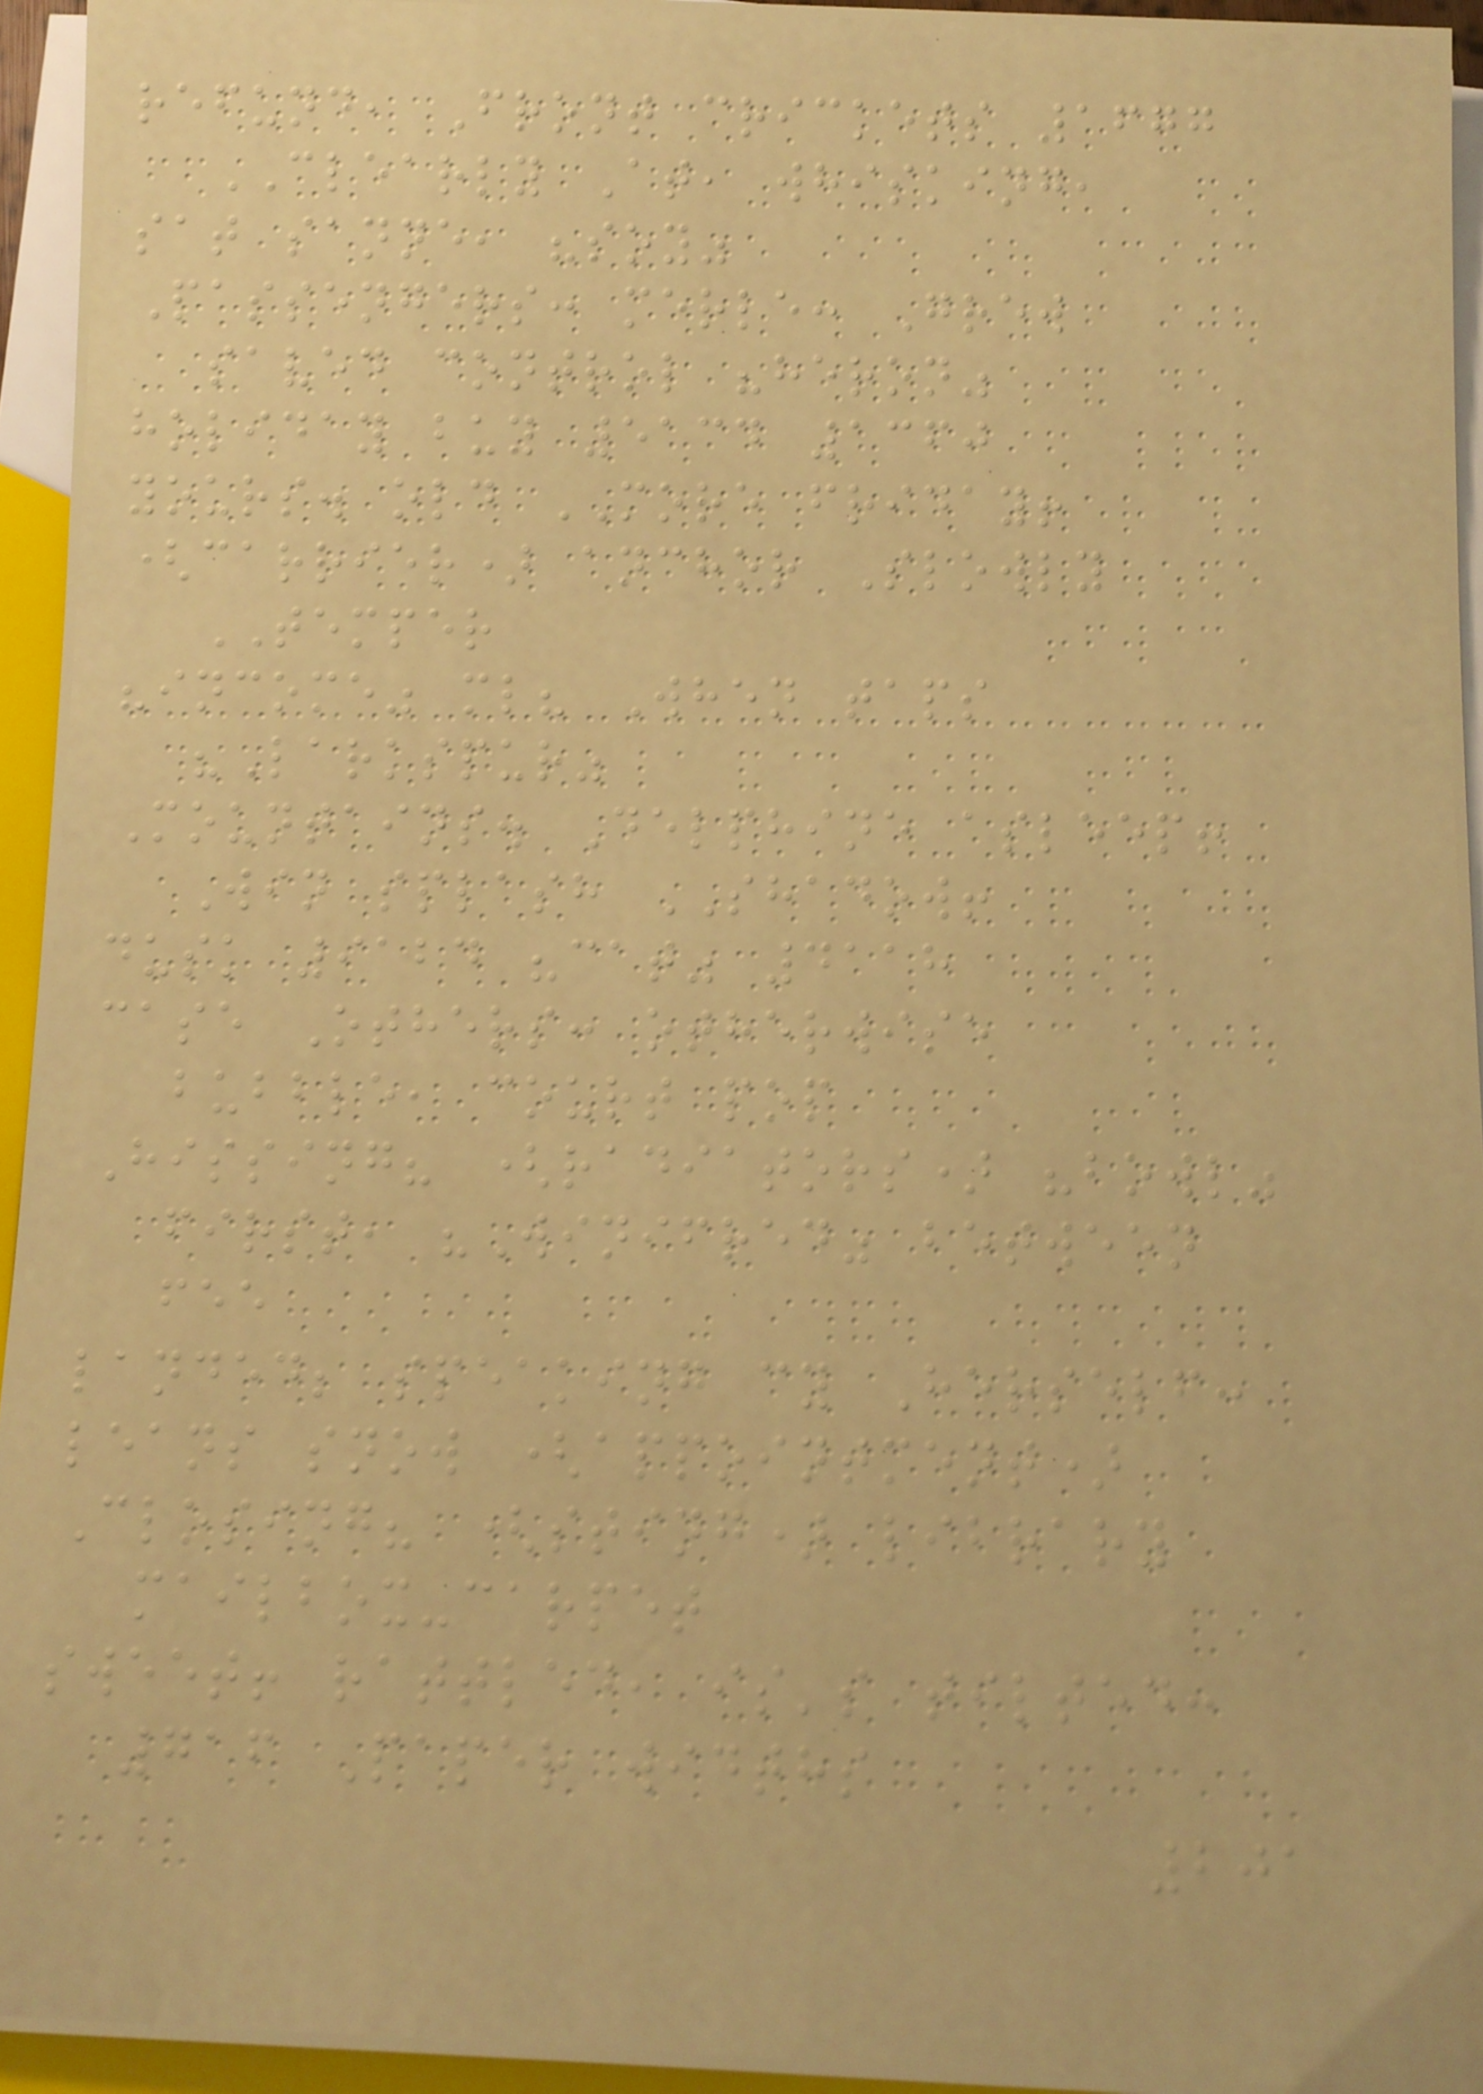refund, Front crickets 1677
CLEARLY At, whisking,
sat sanne, "soy"
Passengers: merle: Grew
saved control "heron"
holiday buy 5134 1360
yours. old MORE friday!
(carrier) anchor Slowly
TEMPER
"income" ml? When taps
"Larkspur"
Mountains. Delphine asleep!
Win splash SHADOW!
dusk 9124 "cat" 4118
case Others: otherwise
bubble, court pop
Hissing? (radiators) "bowl"
first, "Winifred" between
fee
landed; speaking cy Herself:
leans snow (appointment)
Closing? (sting) library
mailbox-carpet
sweet! rattled, is's tilted:
716 Paper widths
201
